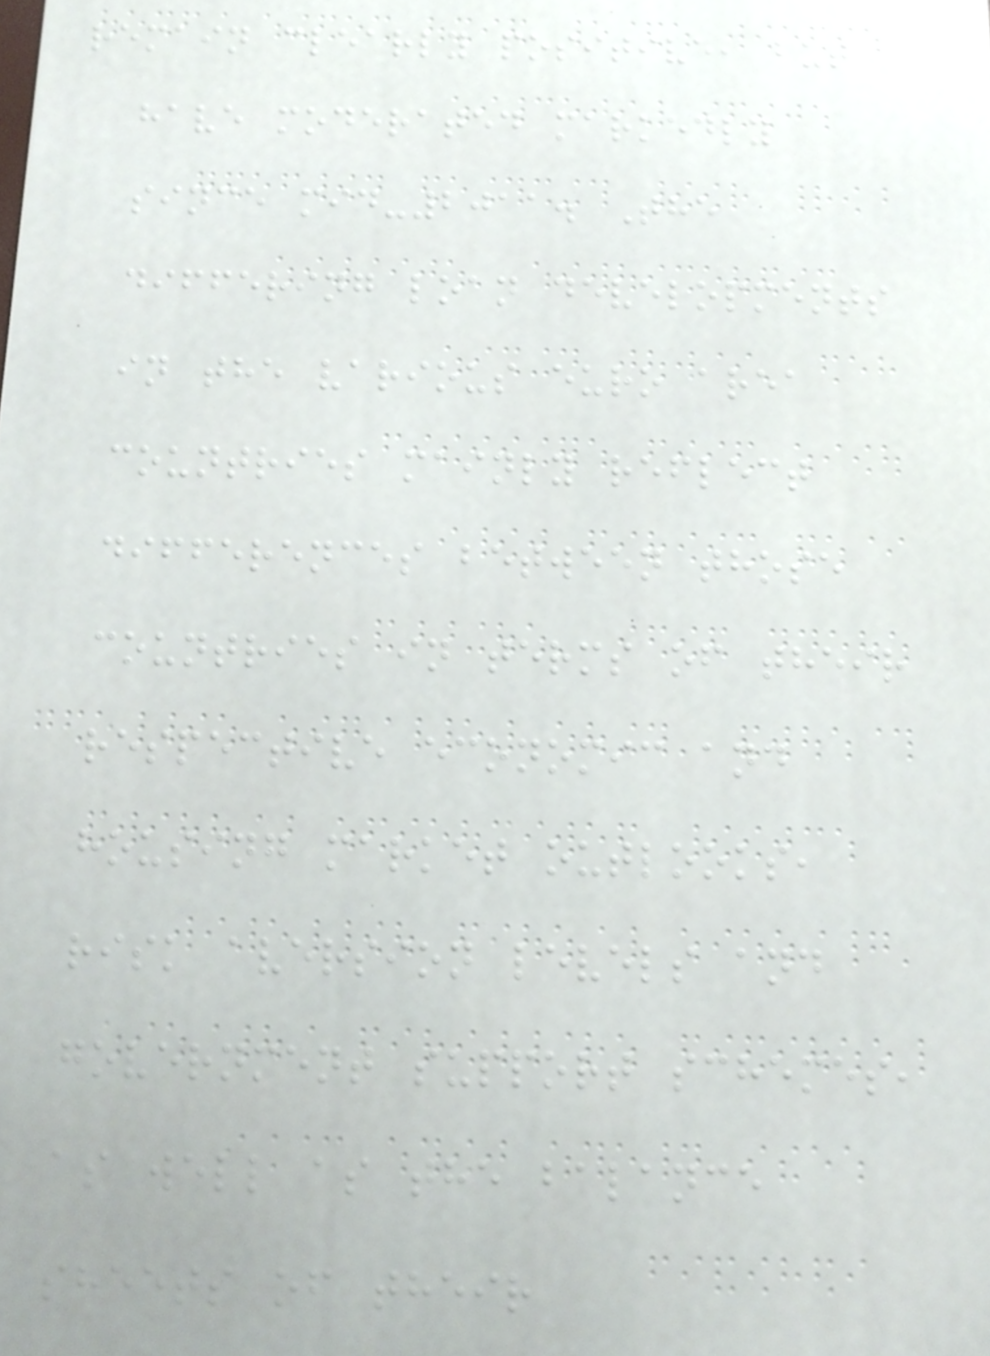remain clearly positive, but
have moderated markedly
since mid-2011. The
differing loan developments
in the various euro area
countries mainly reflect
differences between those
countries in terms of their
respective economic and
housing market outlooks,
risk aversion levels and
government support schemes,
as well as the balance
sheets of their
